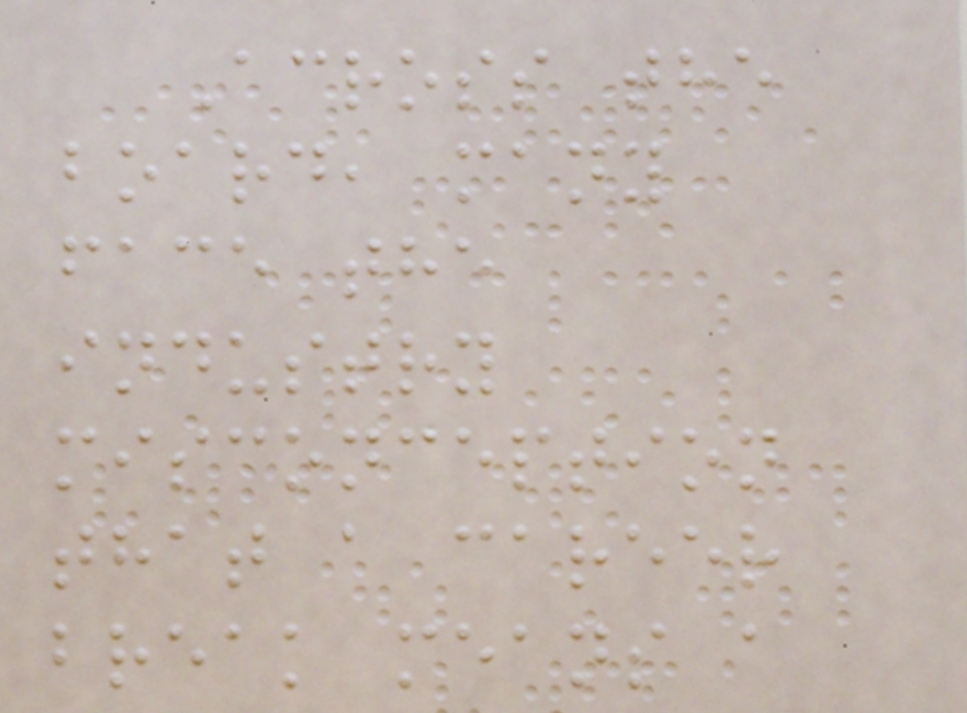Across the
board, many
face the
industry
misconception
that a career
break means a
